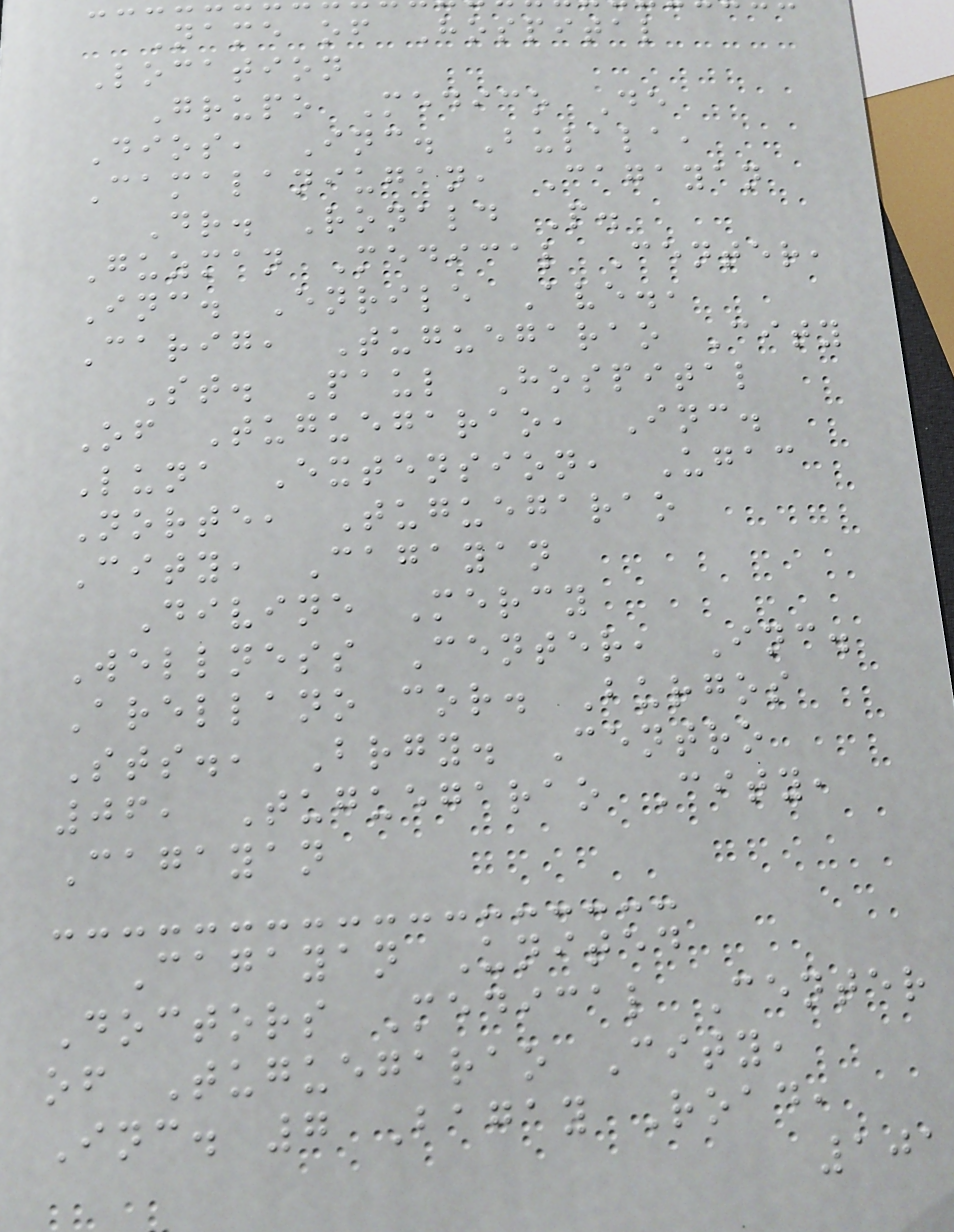Name of Hospital
Location
Grupo Medico De
Dios, Inc. Bulala,
Camalaniugan, Cagayan
Dr. Ronald P.
Guzman Medical Center,
Inc. Enrile Ave.,
Carig, Tuguegarao City
St. Paul Hospital
Of Tuguegarao, Inc.
Luna Extension, Ugac
Norte, Tuguegarao
City, Cagayan
Divine Mercy
Wellness Center, Inc.
Arellano cor. Burgos
Sts., Brgy. Centro
06, Tuguegarao City,
Cagayan
Cagayan United
Doctors Medical Center
of Tuguegarao City,
Inc. 7 Bagay Road,
101
